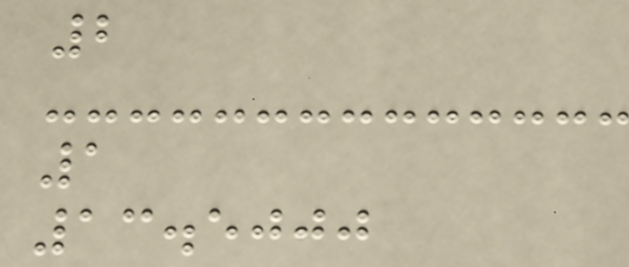2
1
13.5000
